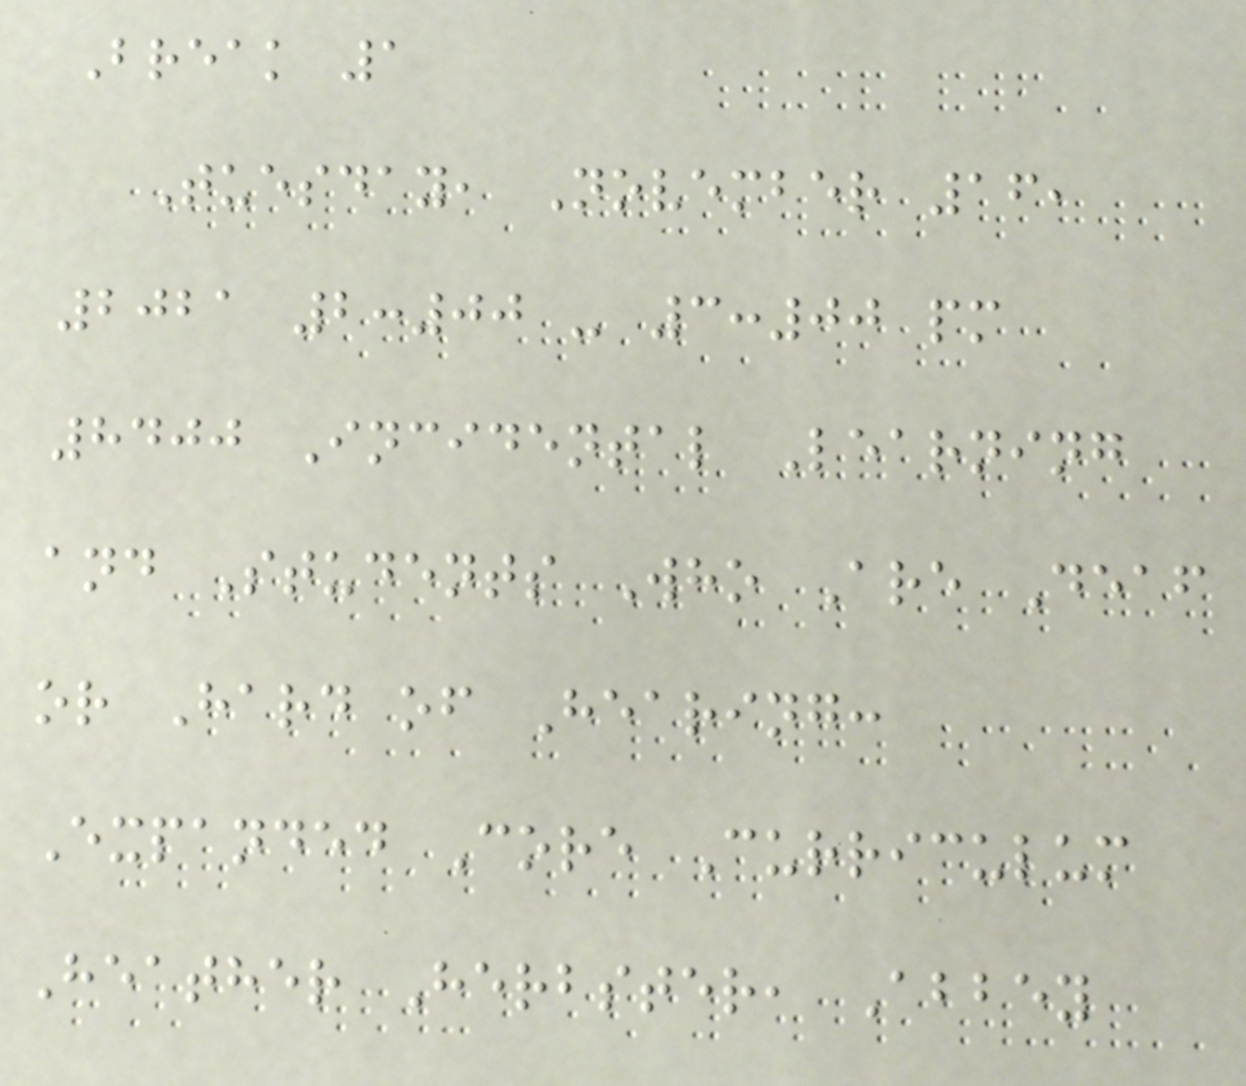Break 1
Tuesday, November 16,
2021 2:00 - 3:00 pm
8400 Incidental Learning
and Students Who Are Deaf
or Hard of Hearing:
Expanded Core Curriculum
Heather Herbster, Abbey
